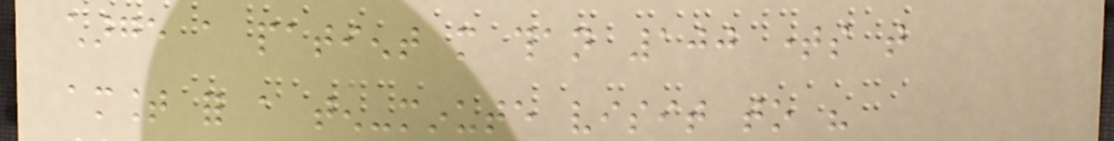charge a patient more than 100 times that
amount for a ten-minute visit to his
